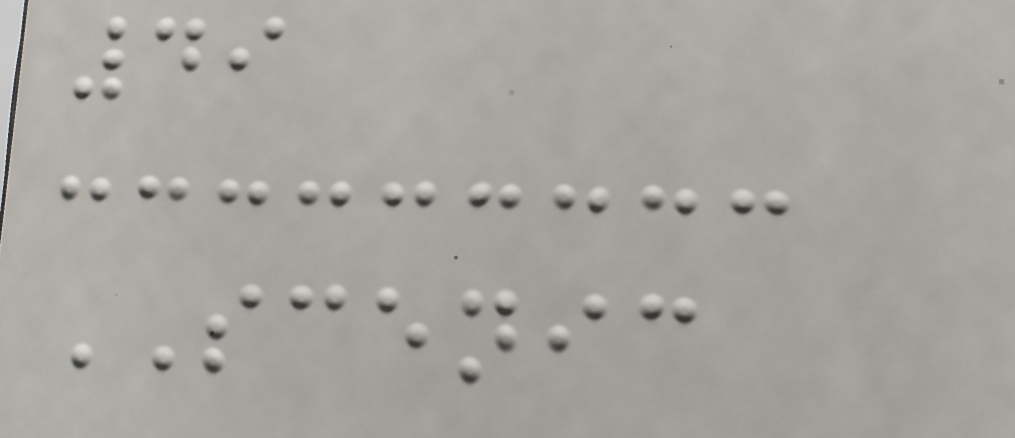49
SCENIC
